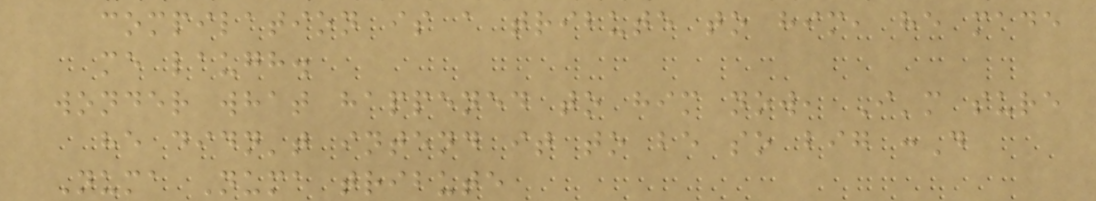compilation is a tribute to him, he made
me laugh.
wonder what happened to him now, I'm sure
he didn't intend it to be so big :D
Numa Numa tribute
